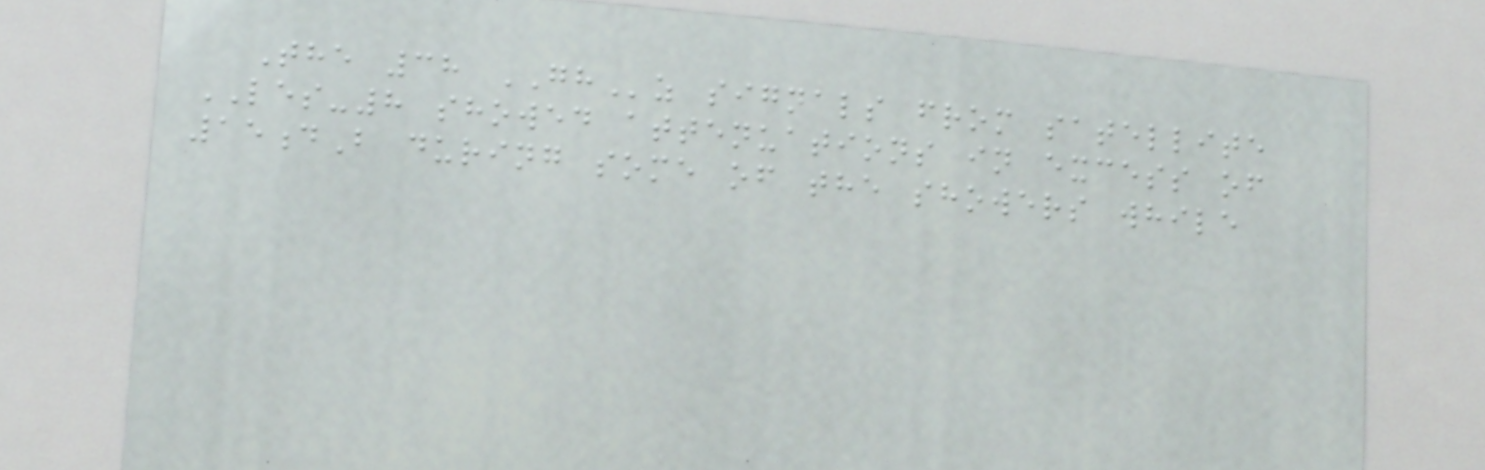The 38 GHz signals from satellite
LES-8 showed attenuations in excess of
15dB during some of the showers while
